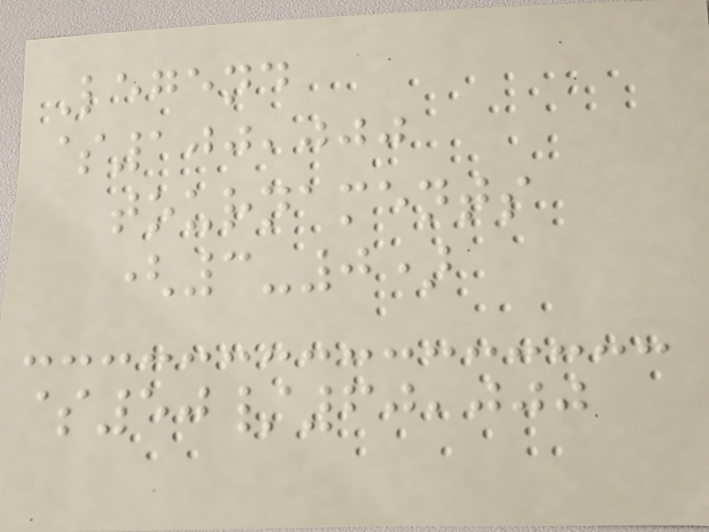Legend
$100,000
tournaments
(3-0)
$50/60,000
